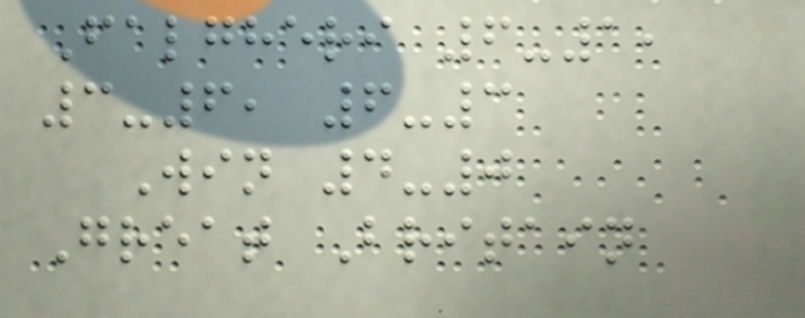Falgheri 6-1,
3-6, 6-3
Win 4-0
Great Britain
